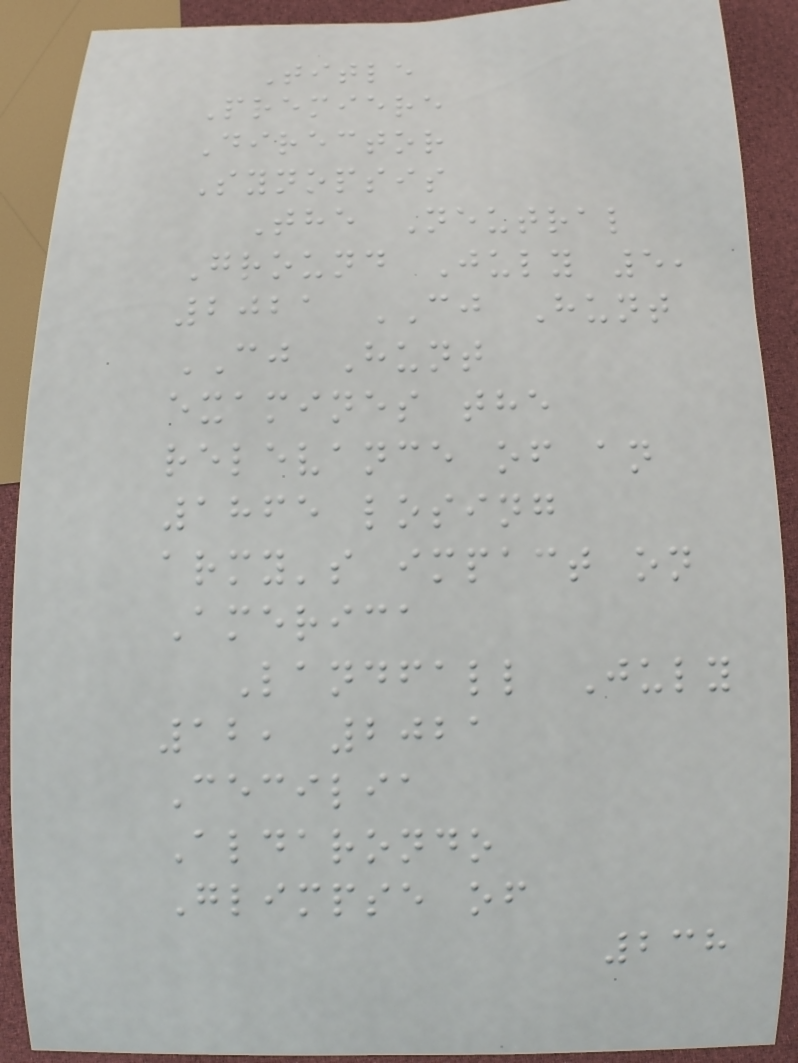Title
Premiere
Director
Synopsis
The Neutral
Ground July 5,
2021 CJ Hunt
CJ Hunt
examines the
relevance of an
1865 losing
army's impact on
America
Landfall July
12, 2021
Cecilia
Aldarondo
Glimpse of
238
